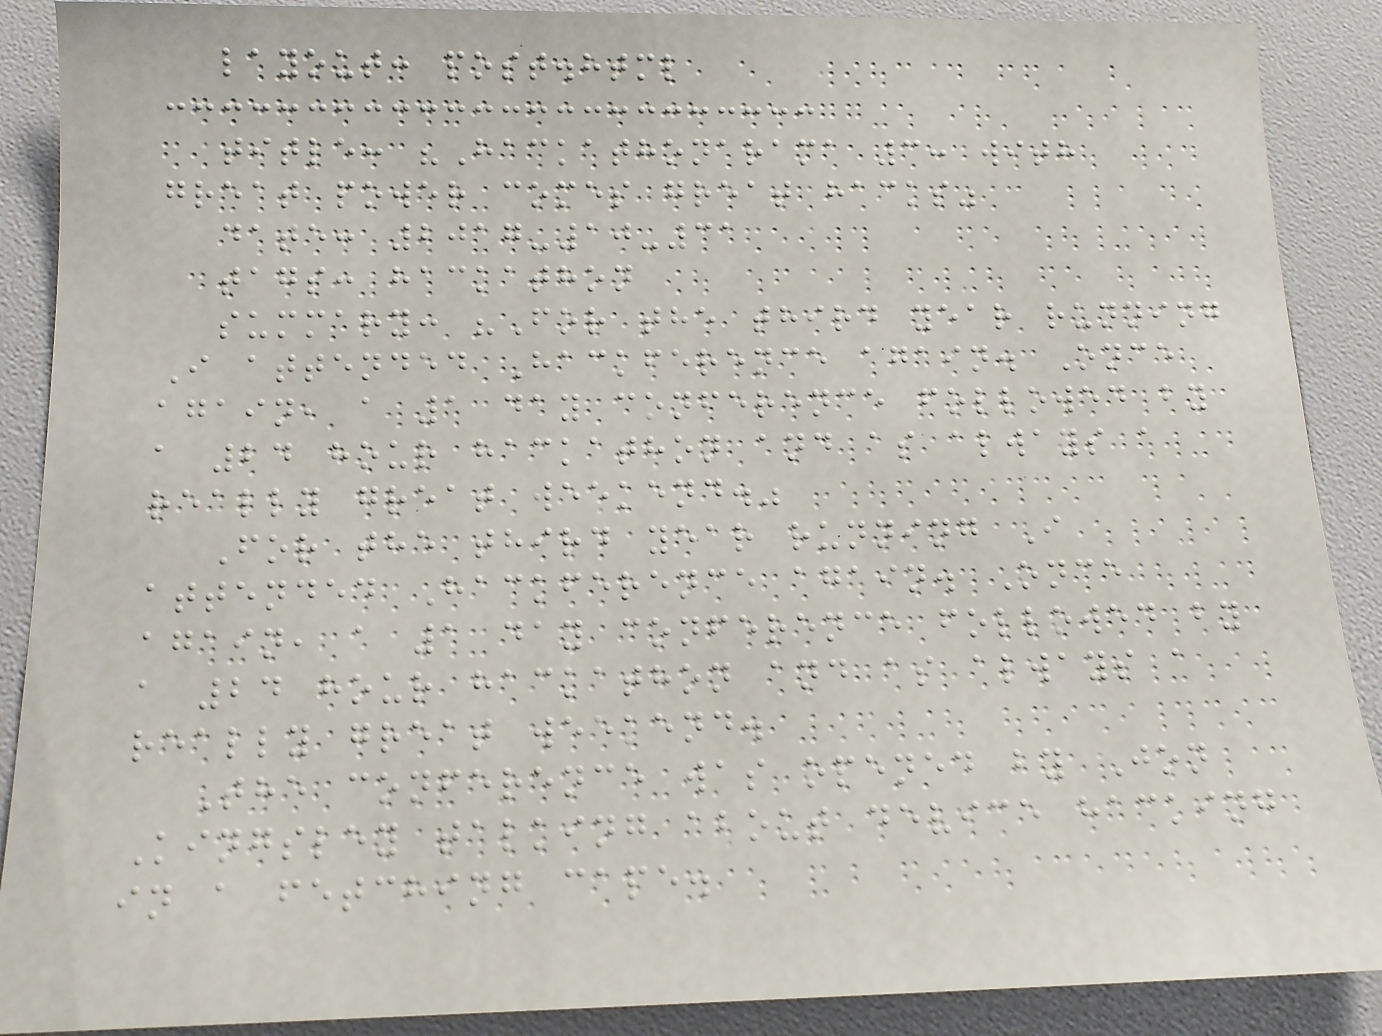layout: post.html
title: "Hackathonarama 3: with
great power comes great hacks"
date: 2017-10-31
tags: hackathon
summary: "For the third year running
I attended Hackference again. Once
again, a 1 day conference followed by
a 24 hour hackathon and as always a
really great weekend."
For the third year running I
attended Hackference again. Once
again, a 1 day conference followed by
a 24 hour hackathon and as always a
really great weekend.
The conference was opened by Jon
Kingsley talking about device hacking
in a fetching cape.
